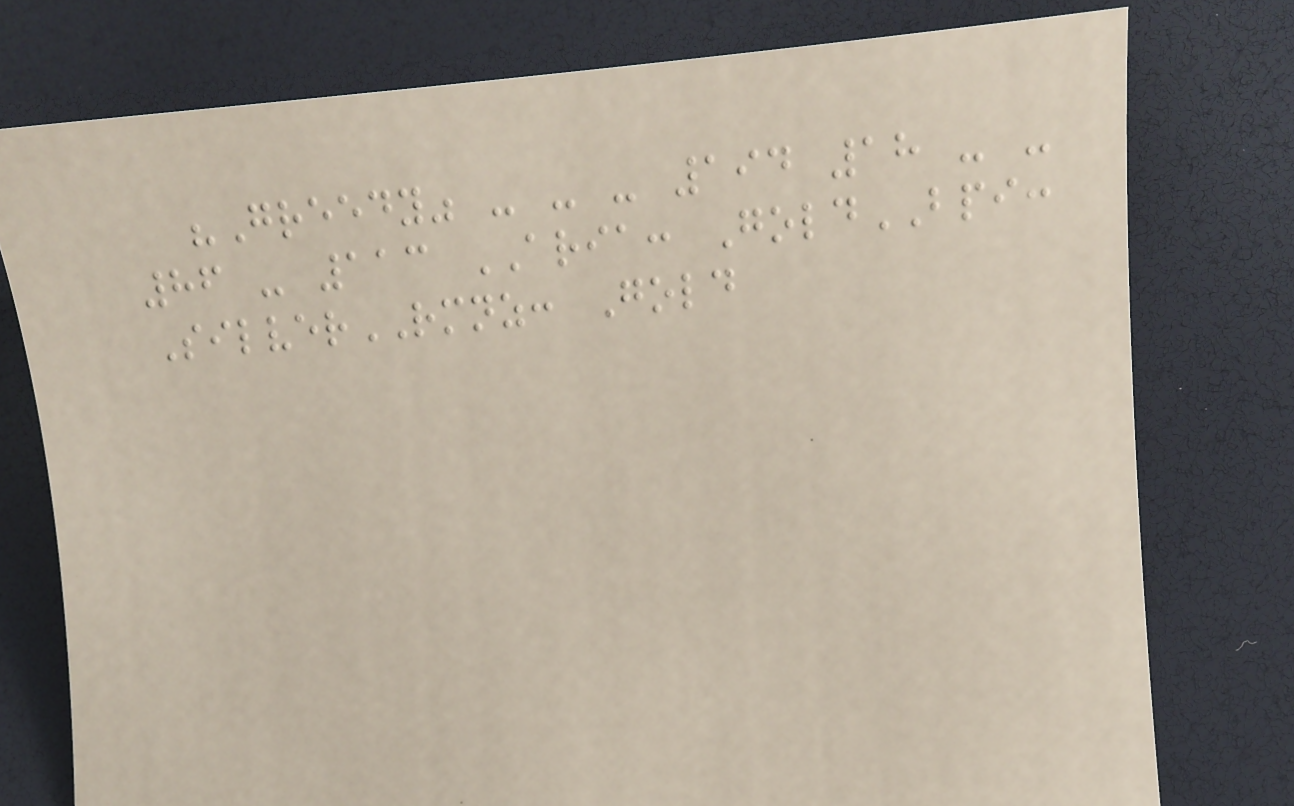"Greedy" - - - 194 18 - -
86 - 113 ARIA: GoldBPI:
SilverRMNZ: Gold
